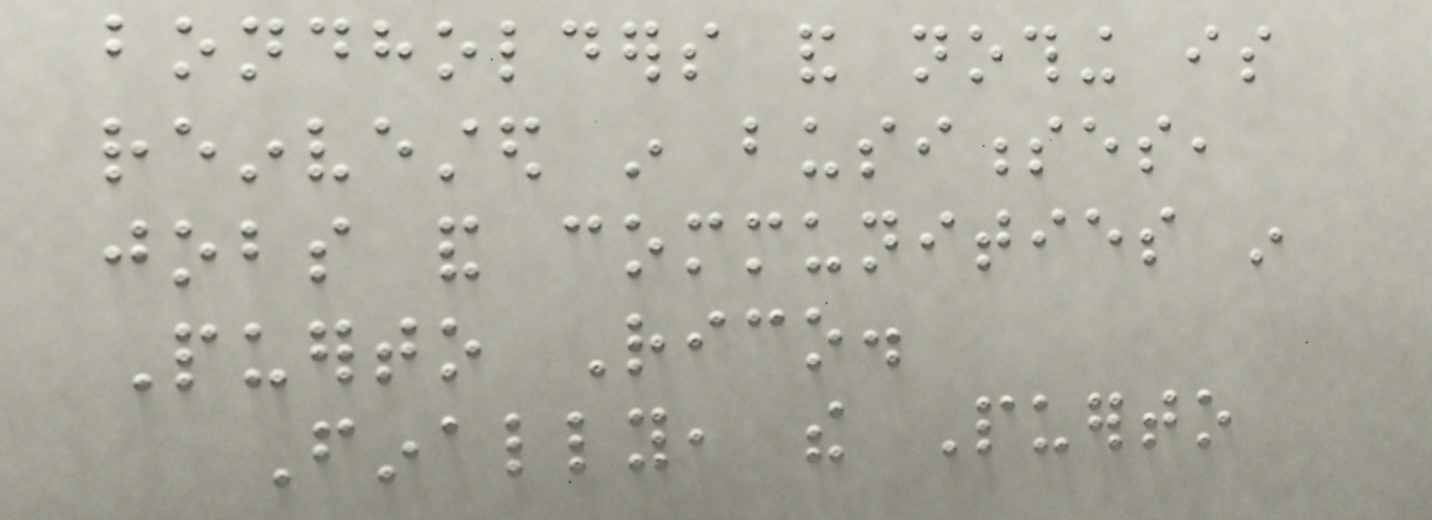bondholders and nothing is
reinvested in businesses,
jobs and communities in
Puerto Rico.
Finally, the Puerto
